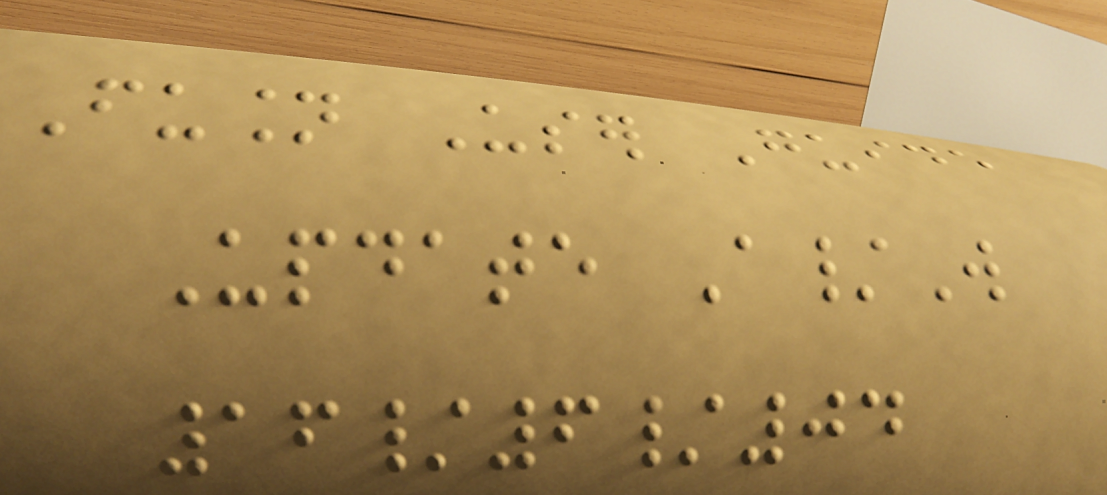Fusion User Guide
Update A/W
16/6/04
